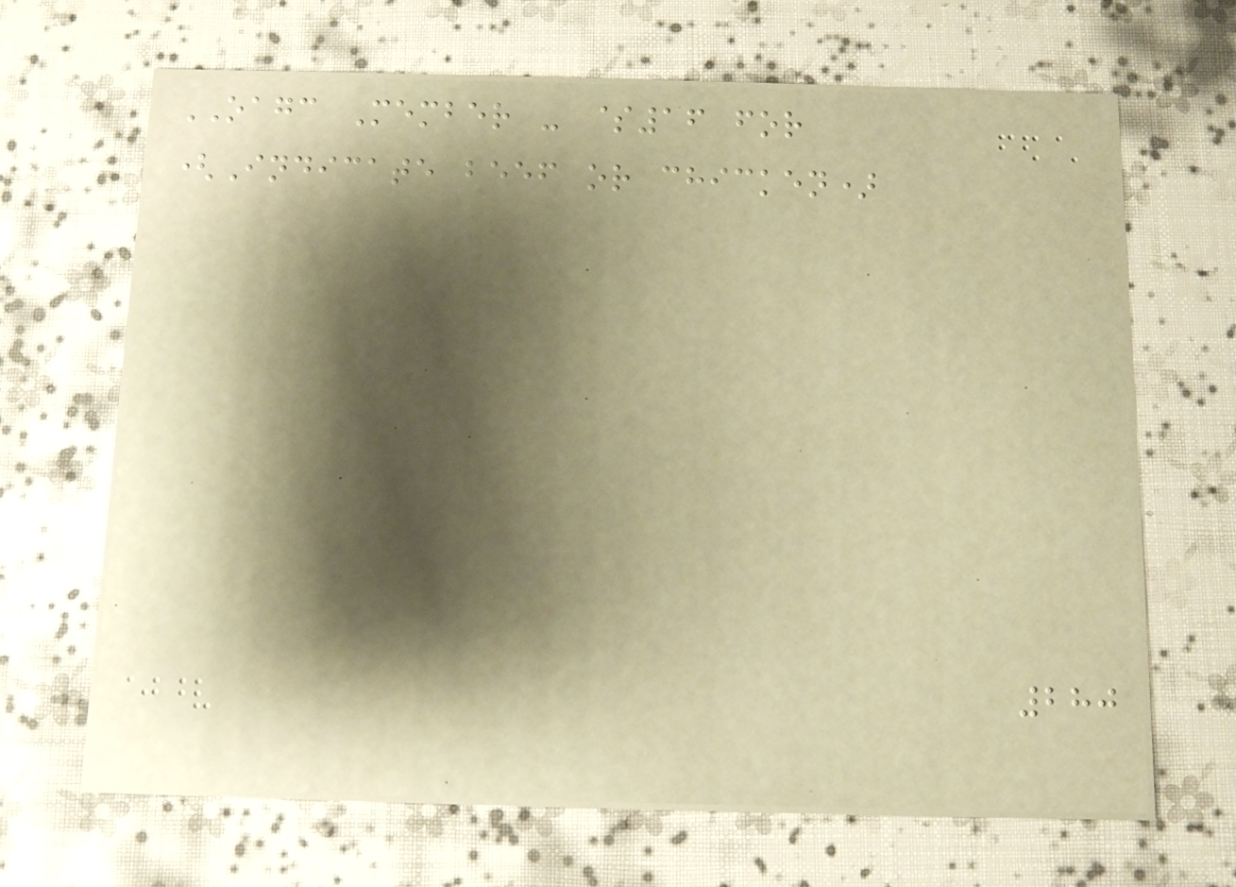OAGC Member - $16 for
(Indicate beef or chicken)
280
